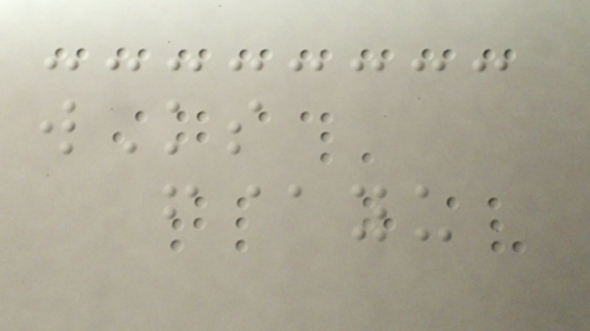wKs
f@yu
